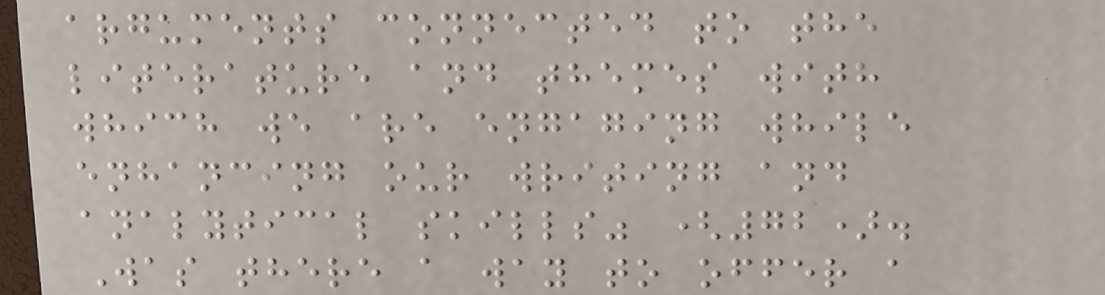arguments connected to the
literature and themes with
which we are engaging while
enhancing our writing and
analytical skills" (72).
Was there a way to offer a
